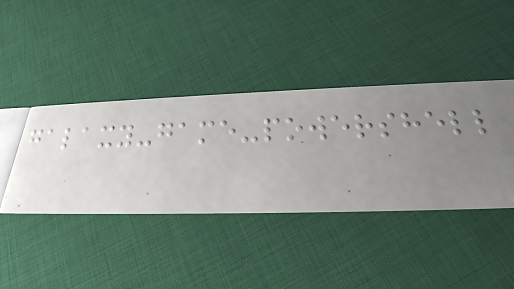galaxy-game-powershell
